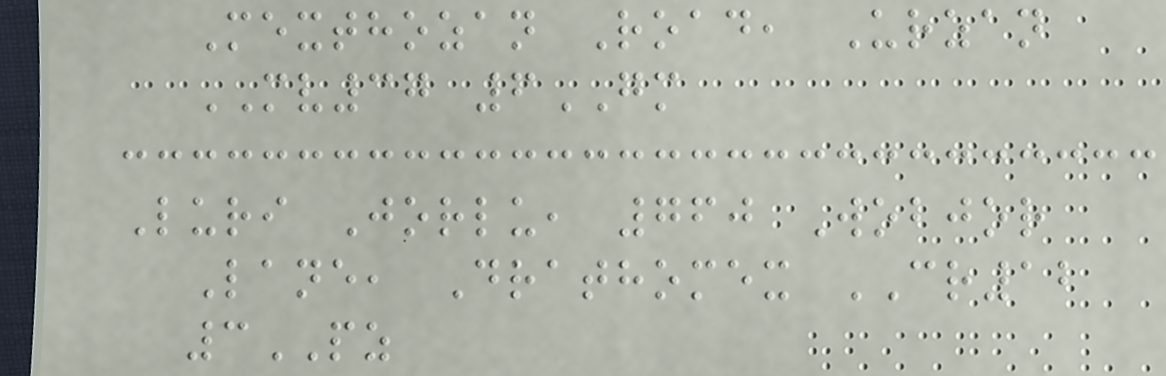Mexthozan Road, Urzan
MV37 6GM
Luri Jorlu, 760 Wobjor
Lane, Drathomex CR12
3PZ
